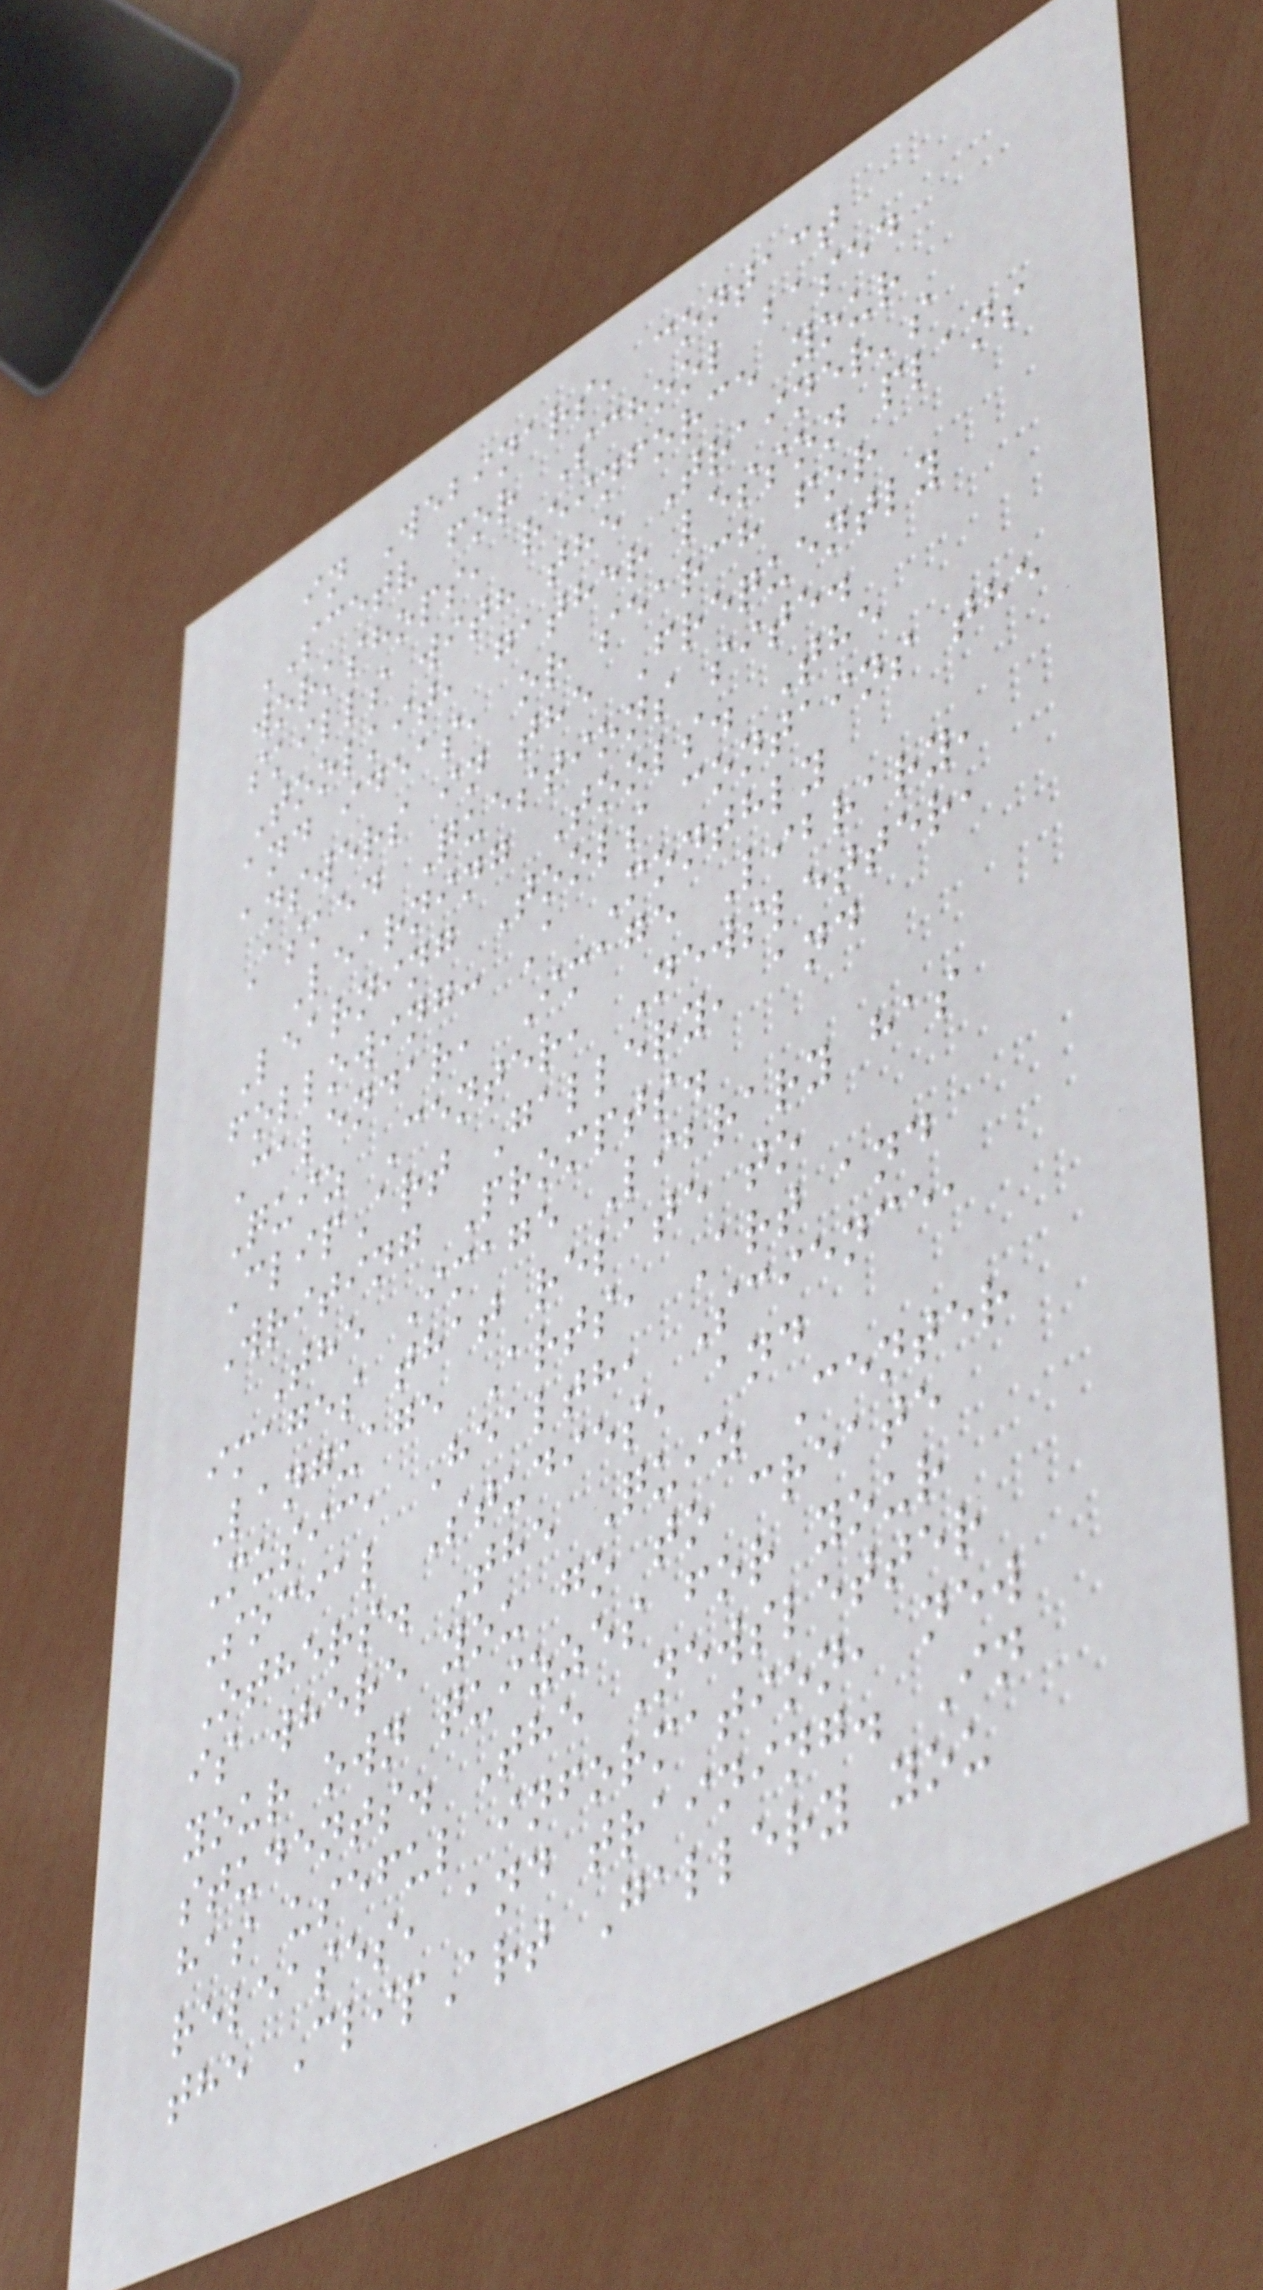in Webinars, contact
SCETV for School based
workshops, reinforce your
skills with the Trainer's
Toolkit, gather lesson plans
and ideas, or search for
answers in the Frequently
Asked Questions site.
Learning Tools. The
Learning Tools contains the
following: A Monthly
Calendar, Image Library,
Quiz Center, Newsletter,
ClipArt Gallery, and
Writing Prompts.
The Image Library has
images that relate to
Language Arts, Art and
Music, Health, Science,
Social Studies, and
Others. The Quiz Center
is where you go to create
your own quizzes for your
students. The Newsletter
has useful information, new
releases, and training. In
the ClipArt Gallery you
